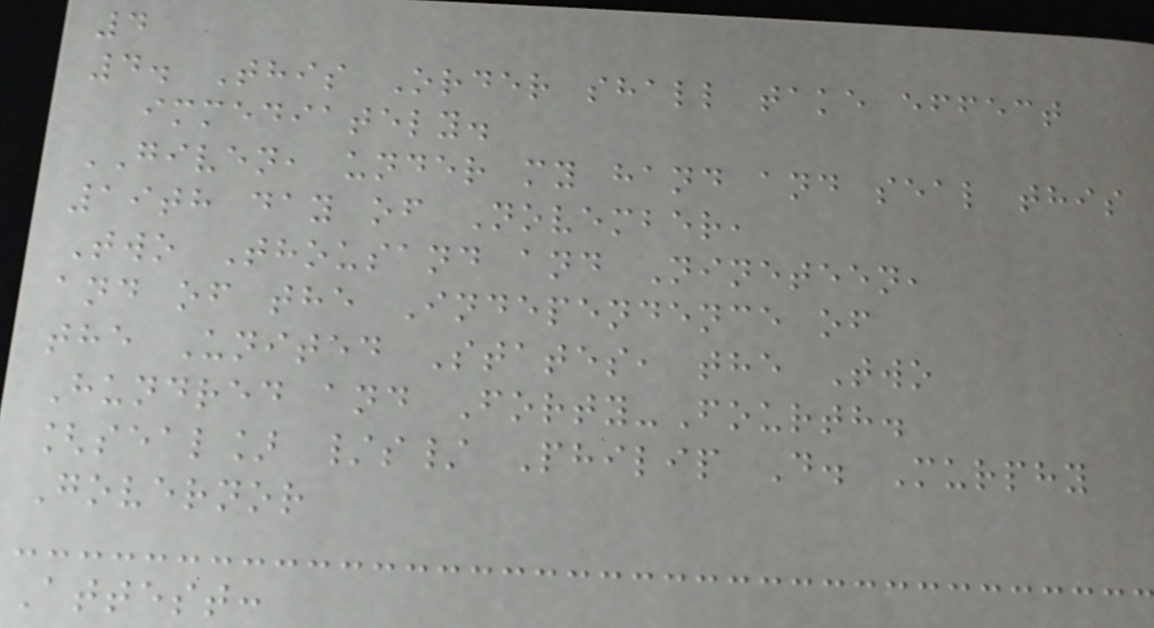4
4. This Order shall take effect
immediately.
GIVEN, under my hand and seal this
19th day of November,
Two Thousand and Nineteen,
and of the Independence of
the United States, the Two
Hundred and Forty-Fourth.
[seal] /s/ Philip D. Murphy
Governor
Attest:
